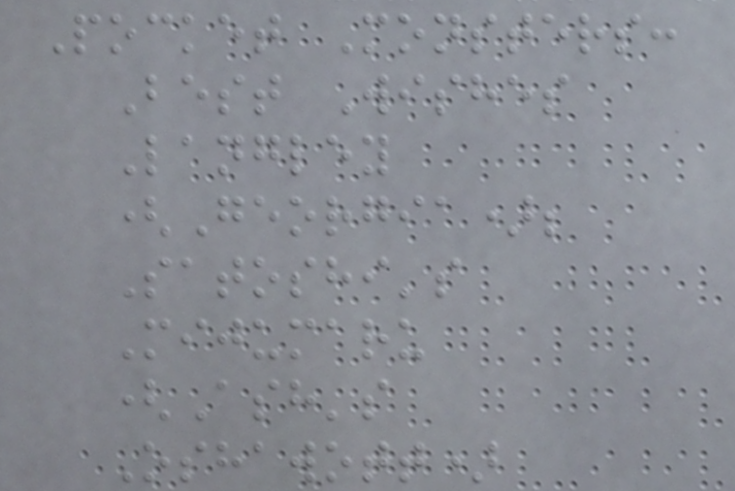Pocket Monsters:
Best Wishes
Langley
(Georgia);
Satoshi's
Mijumaru
(Ash's
Oshawott)
